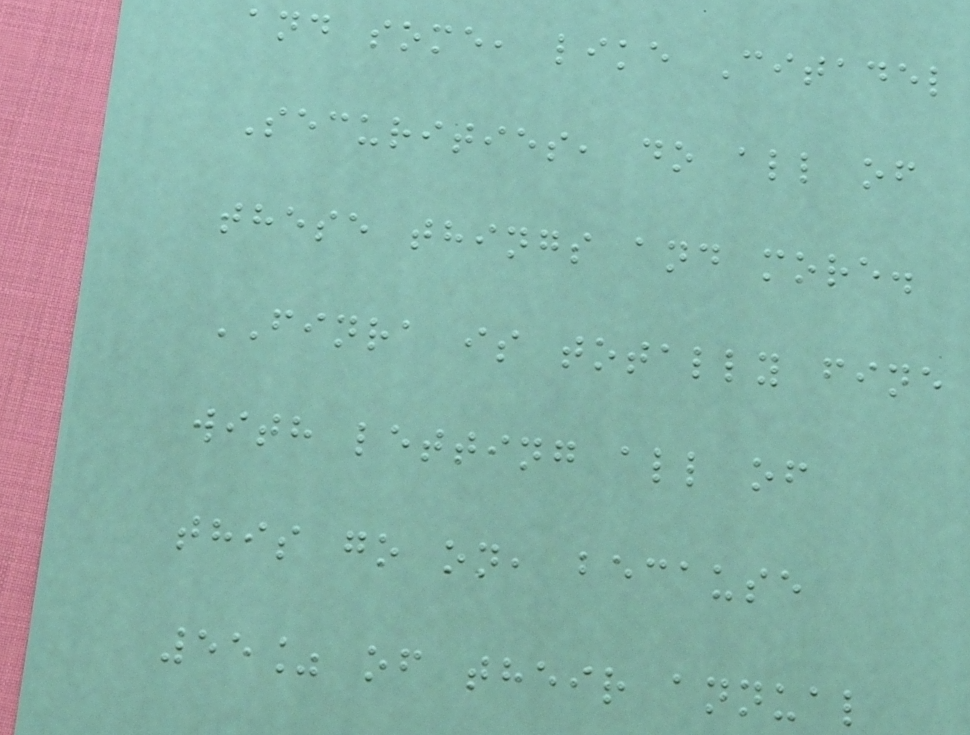and some, like Citadel
Securities, do all of
these things and more.
FINRA is totally fine
with letting all of
this go on, because
55% of their annual
